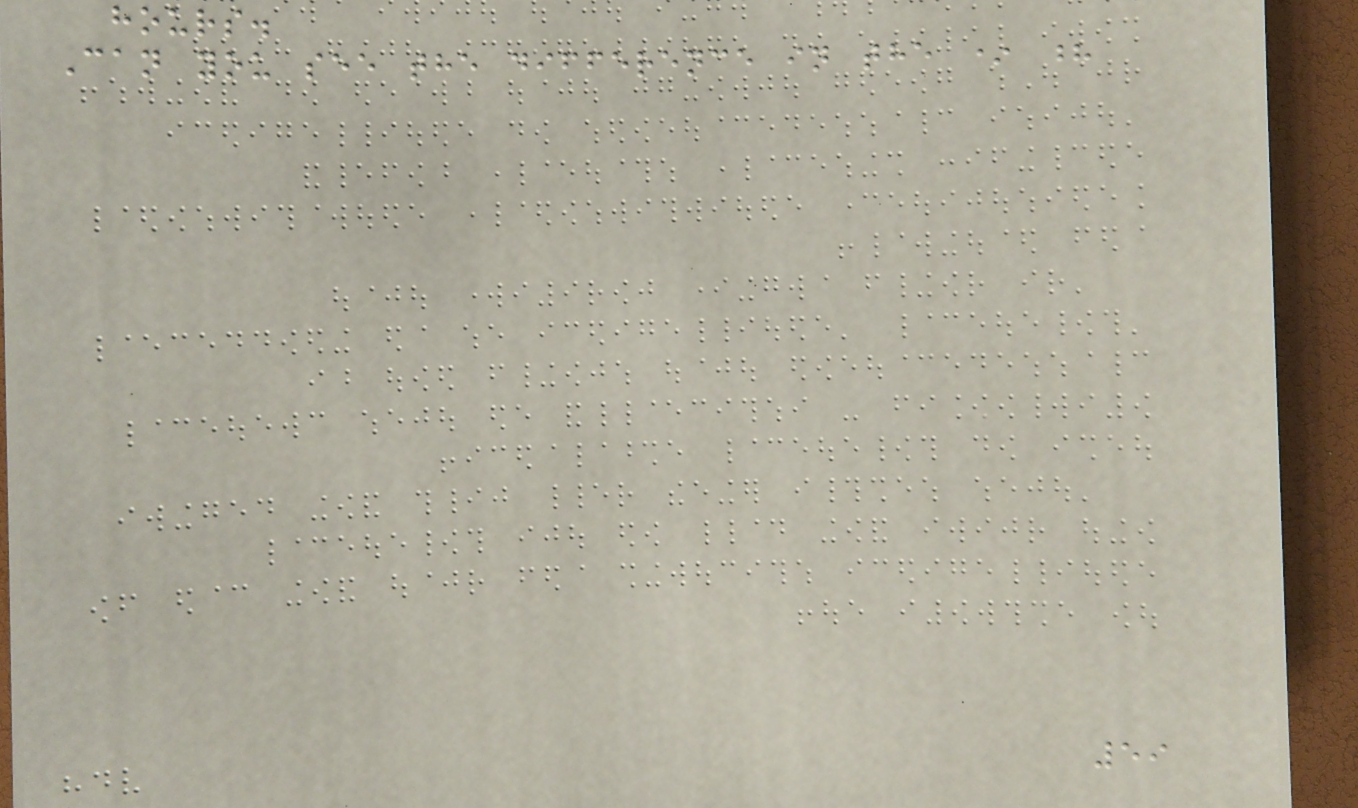hours.
Can you see the difference in the * ?
59
